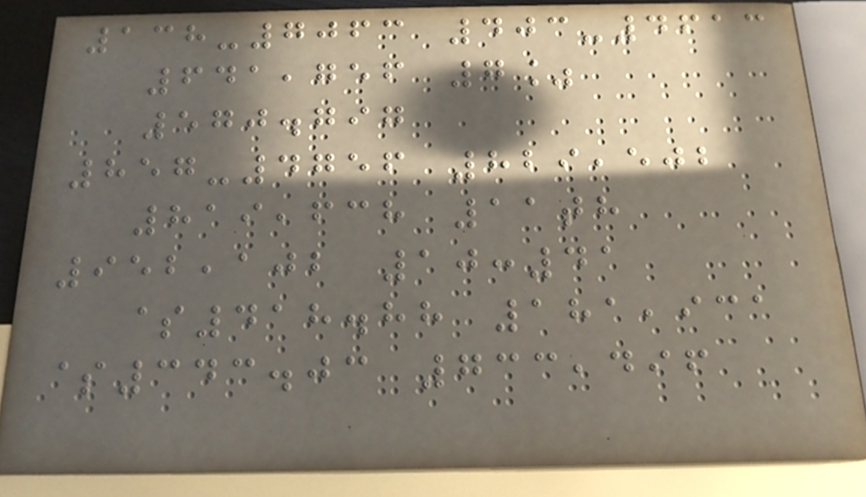138-7063 403-4613
641,756 7%
570.797
857-4756 829,502
819,638 11th
952,102 10:41
$418.88 181,931
$343.03 733,496
